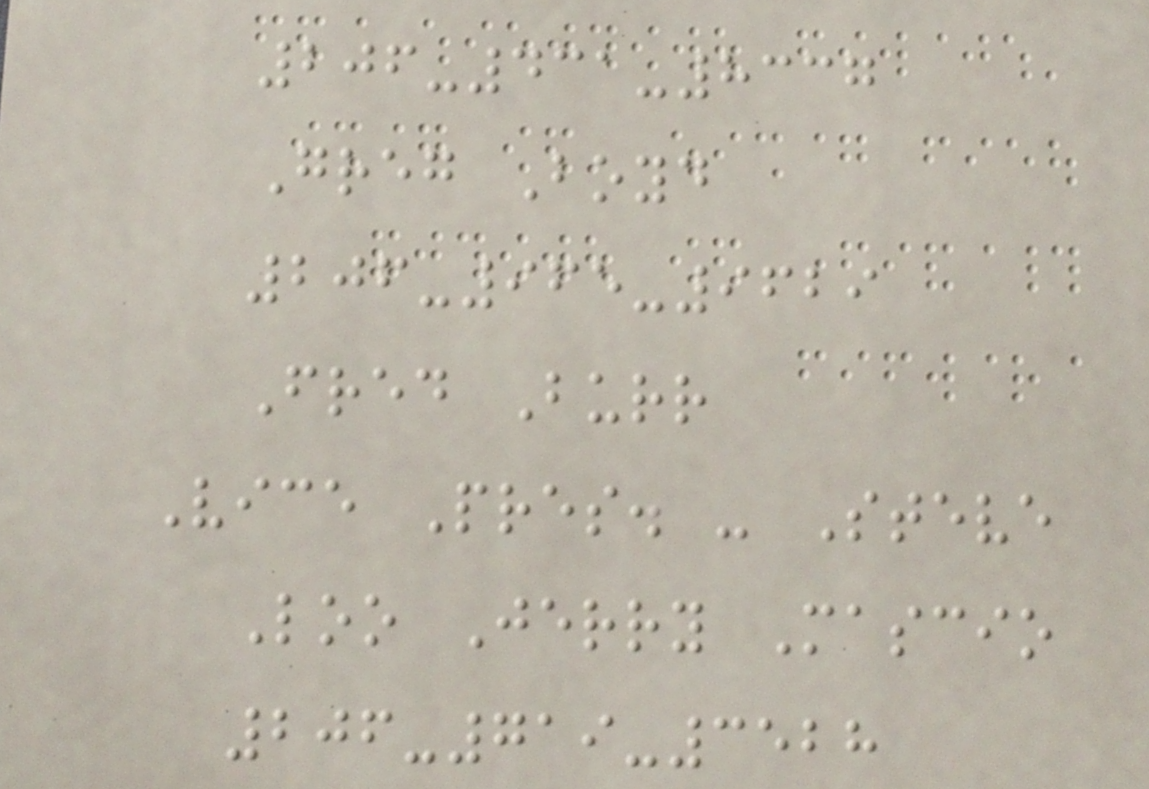206-431-8337
Greg Boyd
206-965-9629
Fred Burr
Vice Pres. - Steve
Loo Jerry Mascio
206-719-3528
